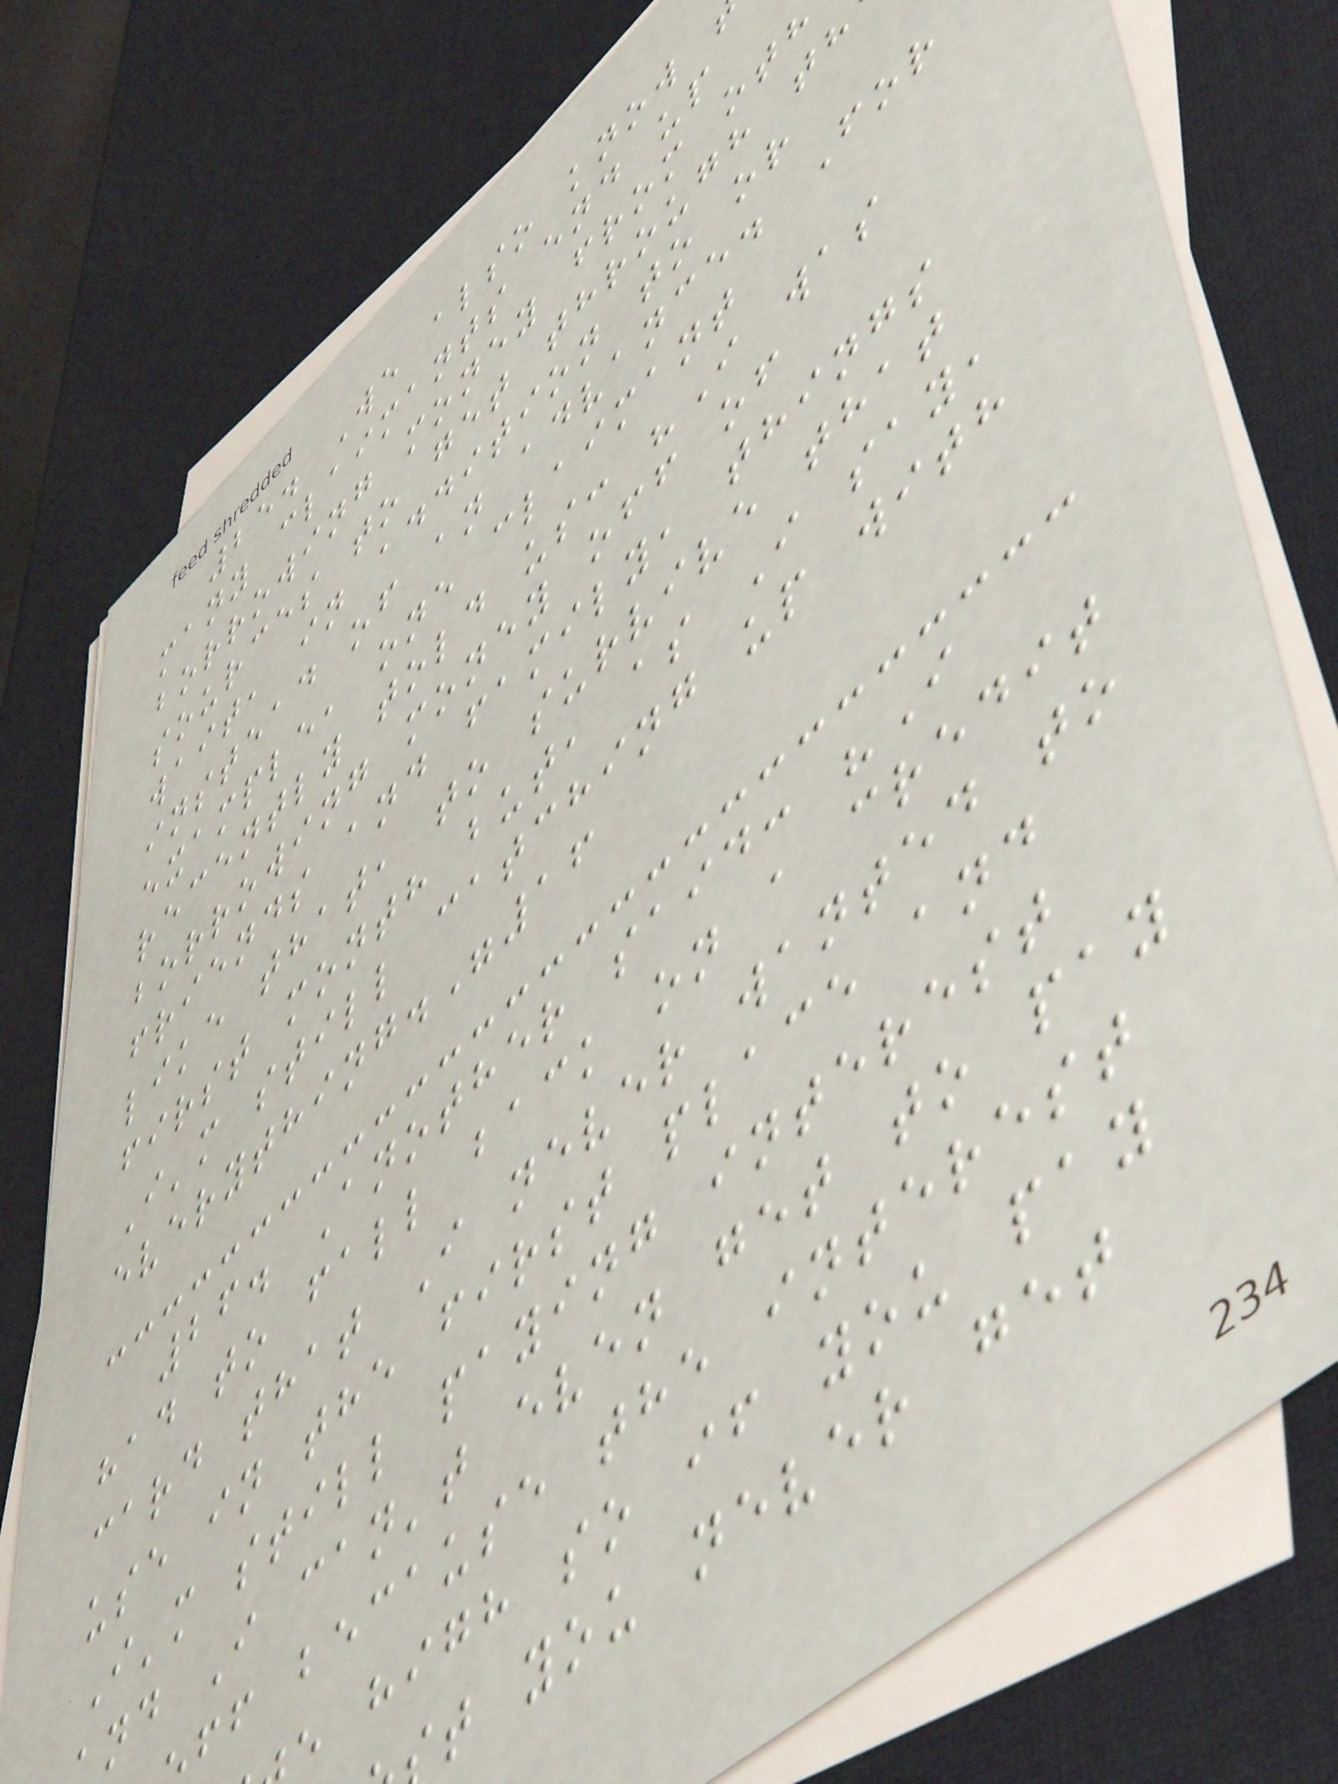25. We also know
many claimants end up
borrowing money from oth
sources to get through th
wait, in addition to or
instead of an advance. For
example, one claimant
recently told us: "I was
borrowing money off of
friends and family, things
like that, to survive that
first month but, as I say,
I'm still catching up with
everything."16
26. Another said: "I
had to fall back on a credit
card that I never wanted to
use in the first place and
I'm still paying interest
nd I can't even get to pay
ff because the interest
e high so if you pay
t you never get
